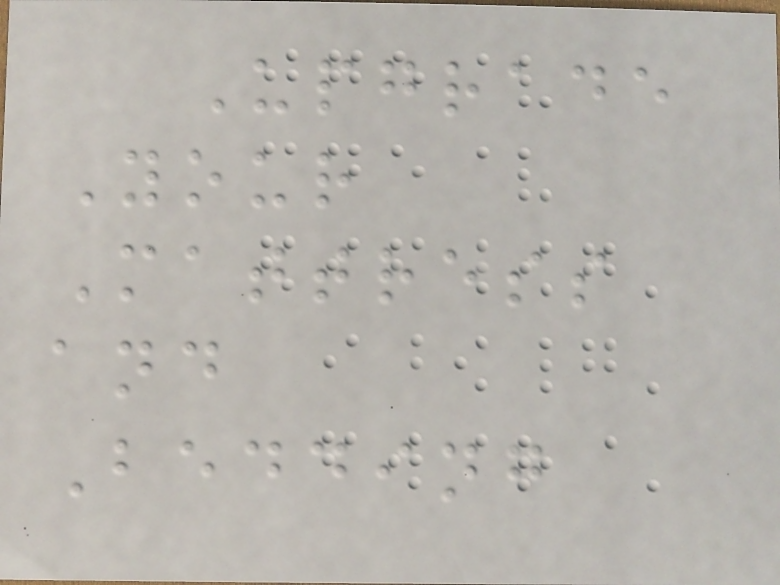Upgrade
Your
Mattress
and
Bedding
